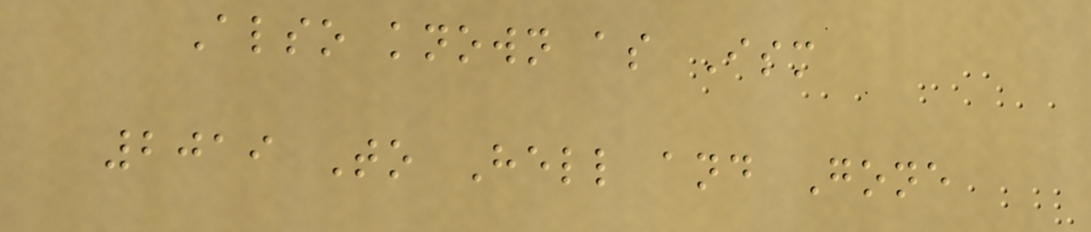Also known as Ism
2019 To Hell and Gone
